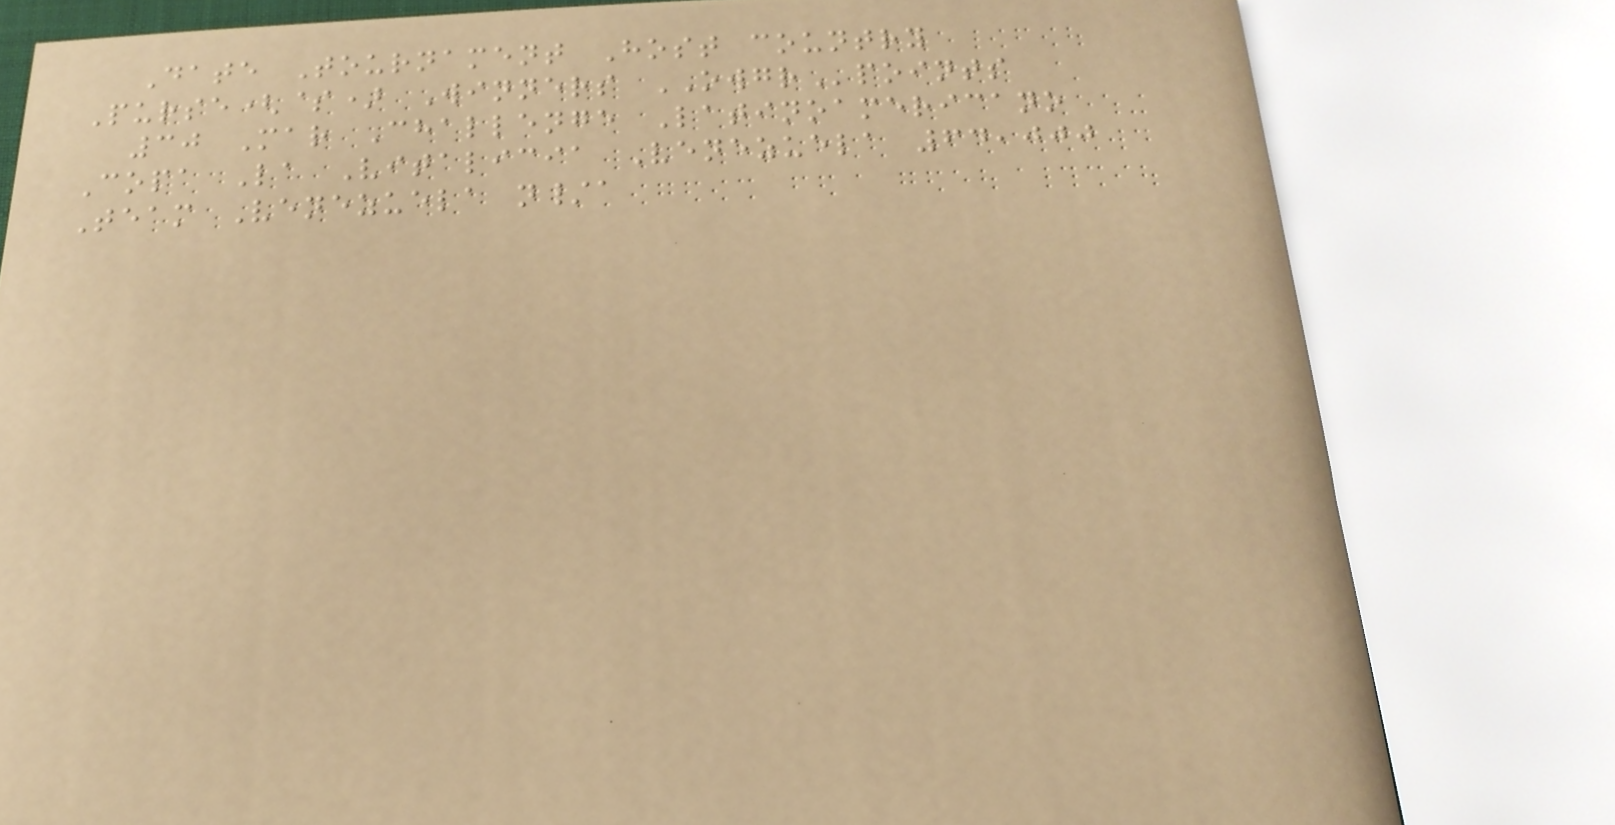Date Tournament Host country
Purse($) Winners OWGRpoints
30 Mar Challenge Latinoamericano
Copa La Vitalicia Venezuela 64,000
Team Venezuela n/a
